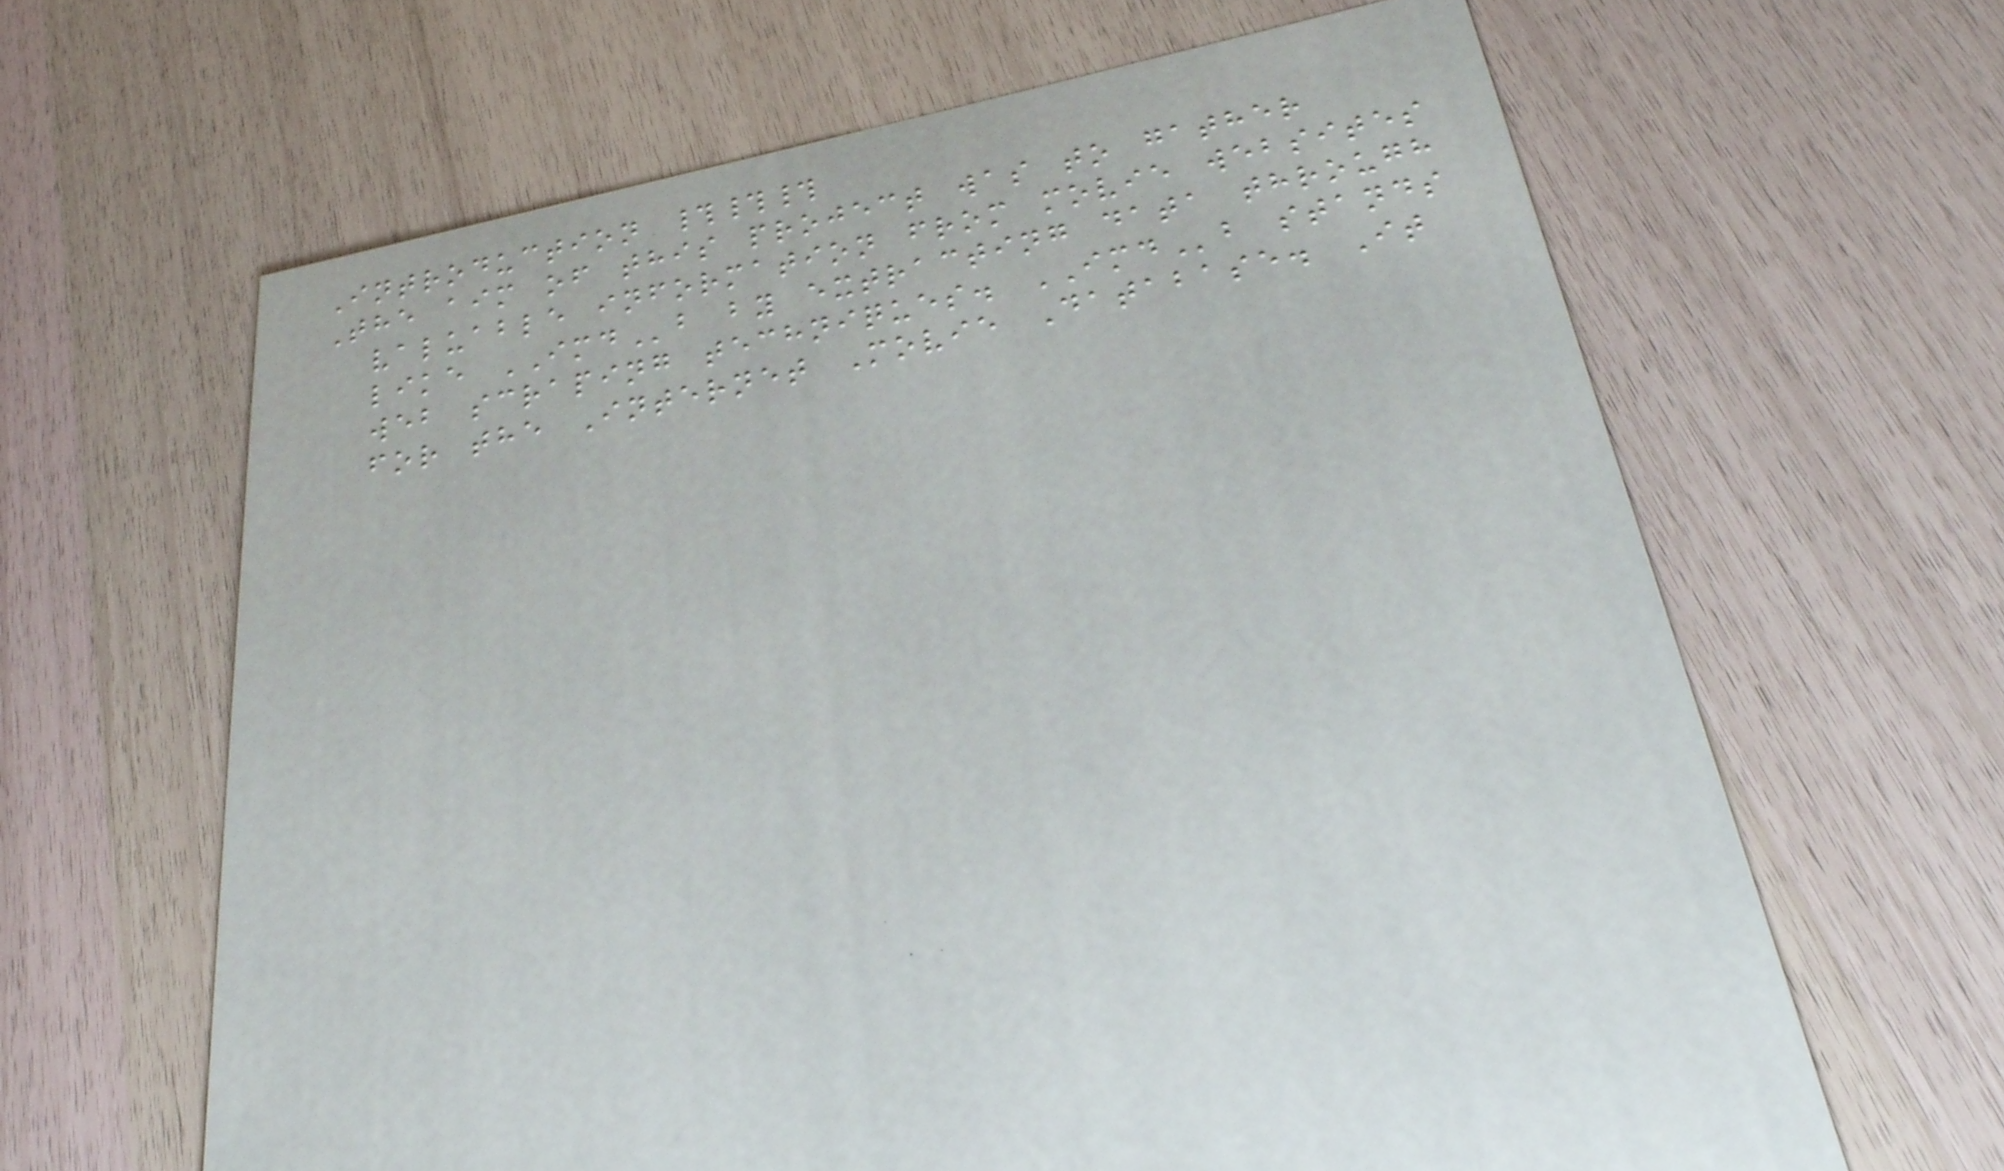Introduction ###
The aim of this project was to gather
valuable information from movie websites
like IMDb by extracting data through
web scraping techniques. IMDb stands
for the Internet Movie Database. It
